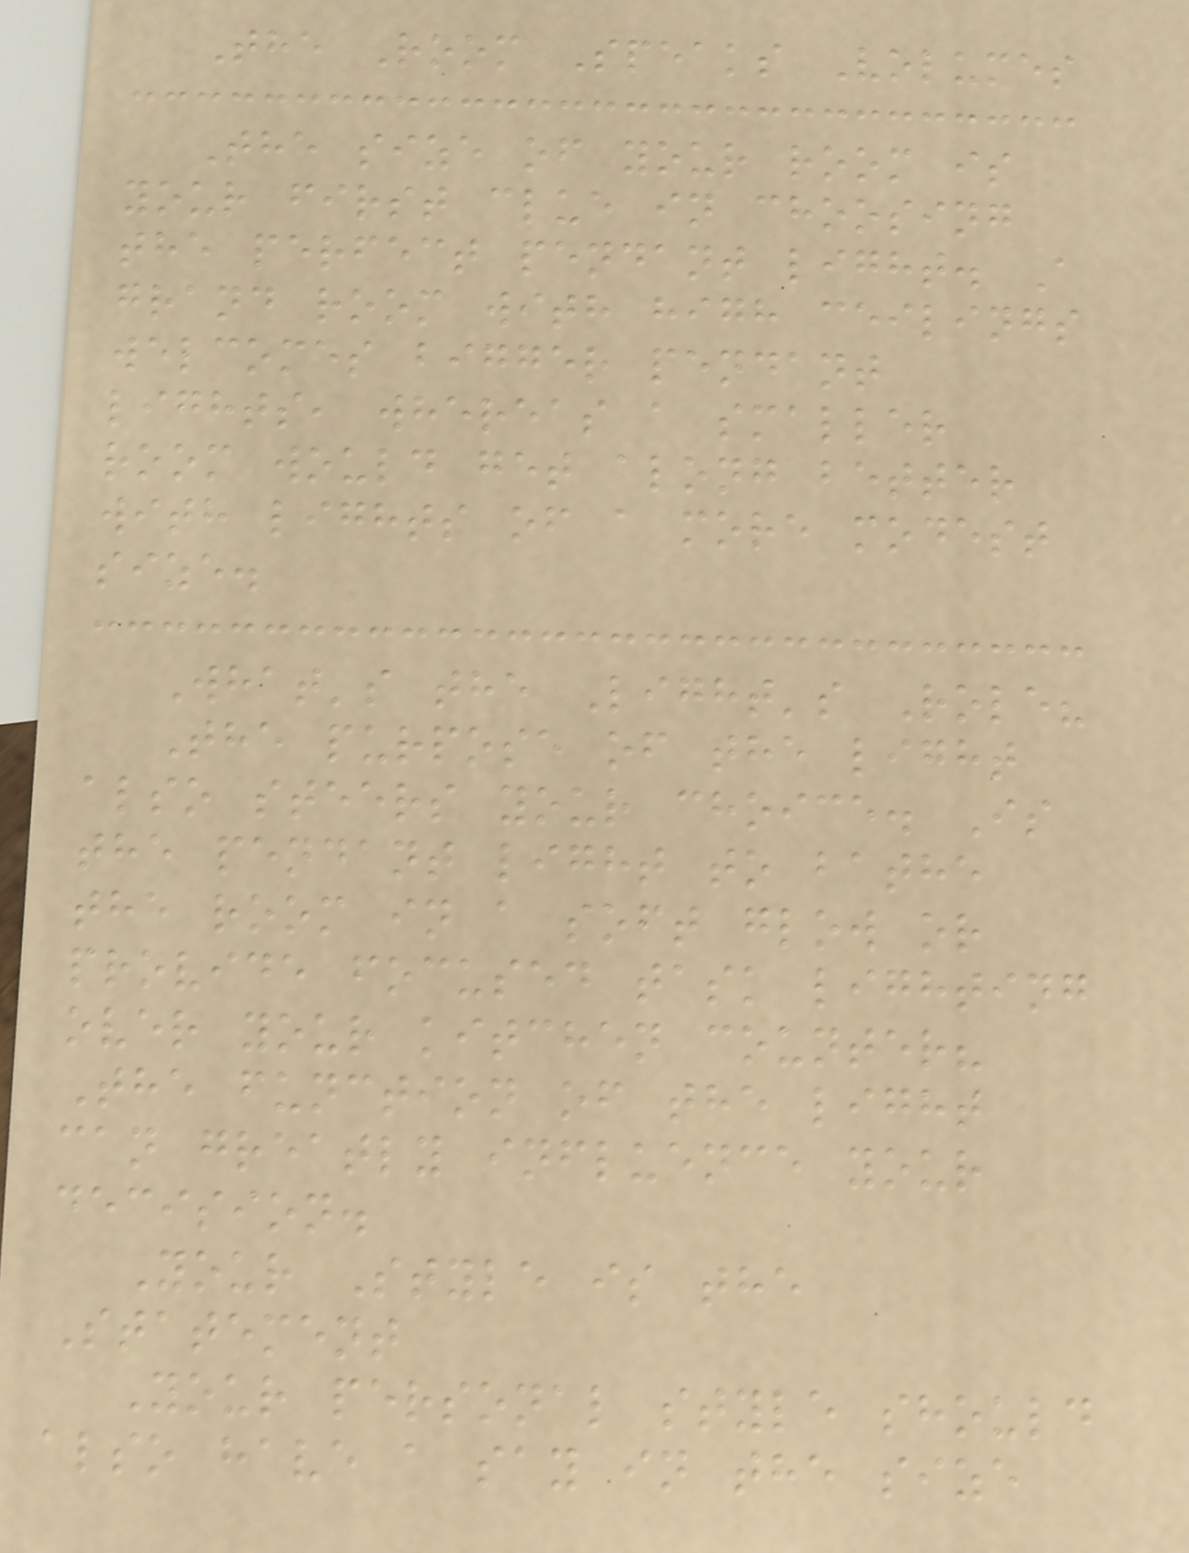The Room Speaks Volumes
The size of your room is
your first clue in choosing
the perfect pendant light. A
grand room with high ceilings
welcomes bigger pendant
lights, whereas a smaller
room would get along better
with lights of a more modest
size.
What's the Light's Role?
The purpose of the light
also steers your choice. Is
the pendant light to bathe
the room in a soft glow or
provide focused task lighting
over your kitchen counter?
The function of the light
can greatly influence your
decision.
Your Style is the
Statement
Your personal style should
also have a say in the size
